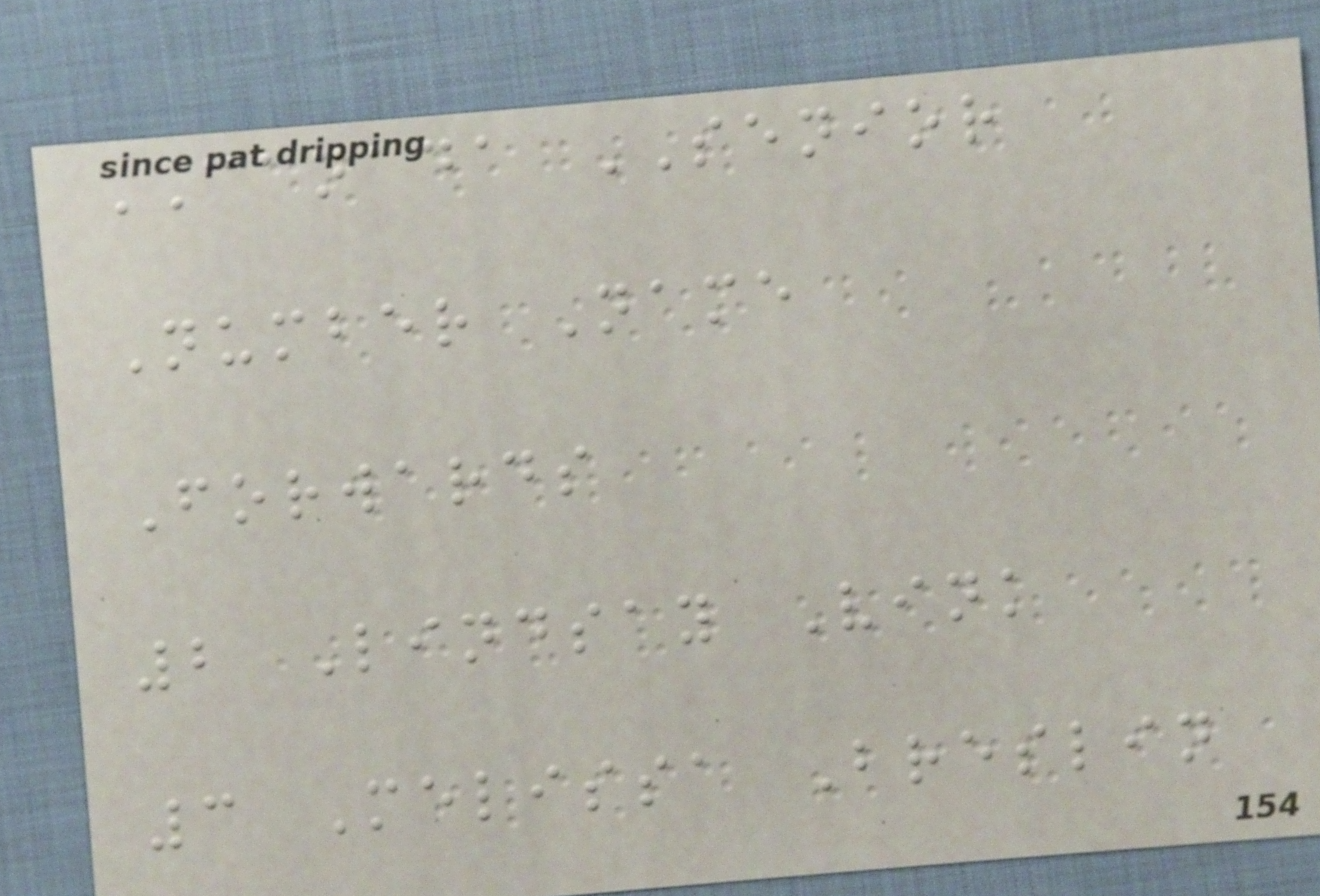CANADA SENIOR
Number Name
Forwards
2 Lindsay Vink
3 Melissa Breslin
